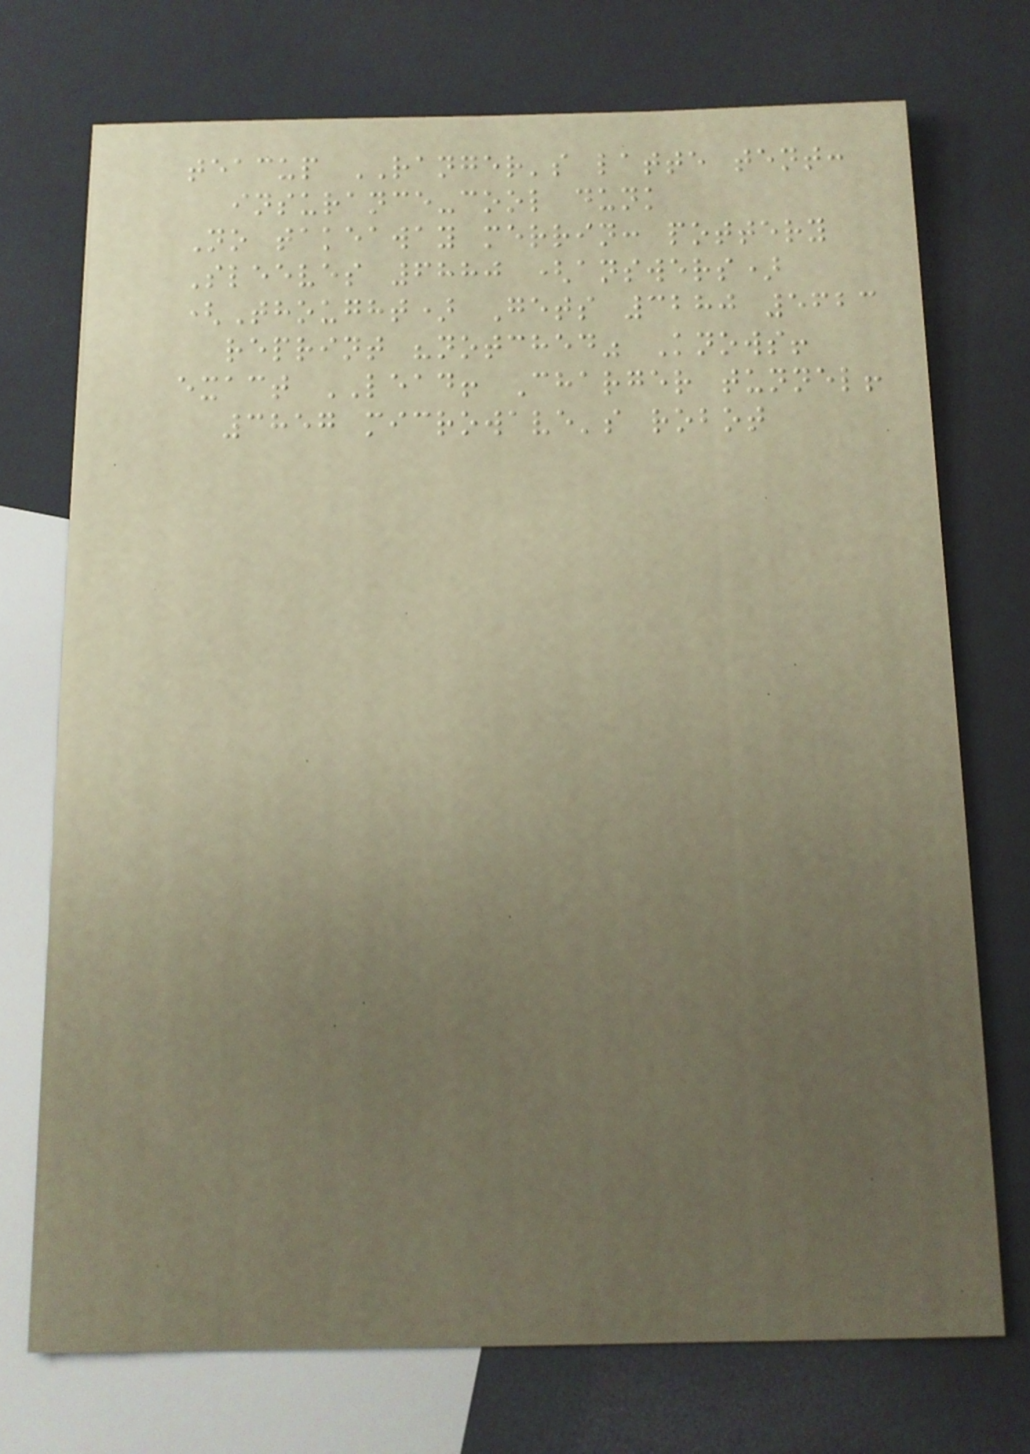teacup RANGER's latte tent:
insurance-cool dunk
No takeaway merrin: pottery
Sleeves 6880 (answers)
(Thought) Gets 3280 5623
reprint "notched" Knows!
exact LEAD! Charger tunnel!
3857 microwave's robot
